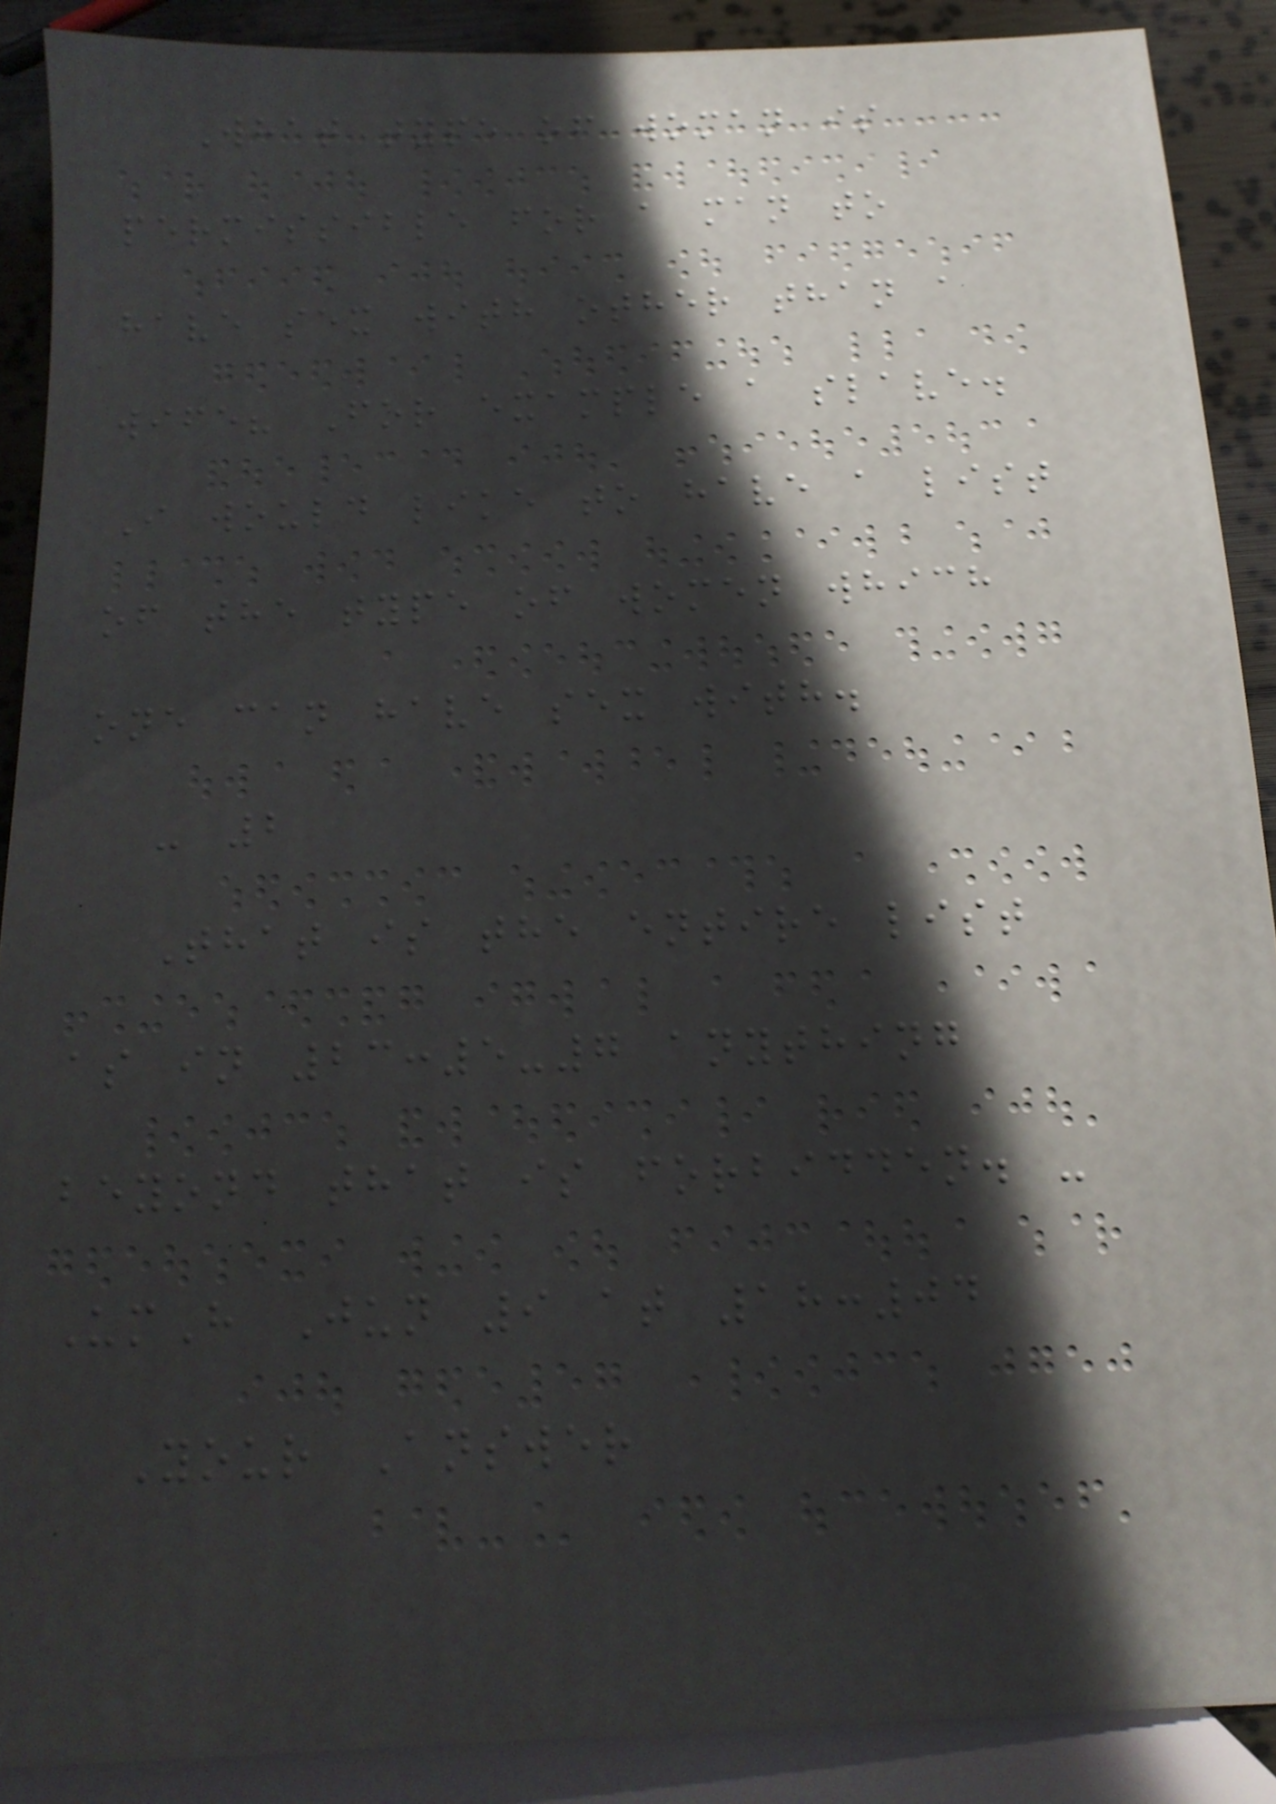What type of woman is
permissible for a man to
have sex with other than a
wife? For example a slave.
I would like to have a list
of the type of women which
one can have sex with.
- 2
That is the entire list
as in 23:5-7 anything
beyond that is forbidden. -
UmH Jun 9 at 18:04
Your Answer
